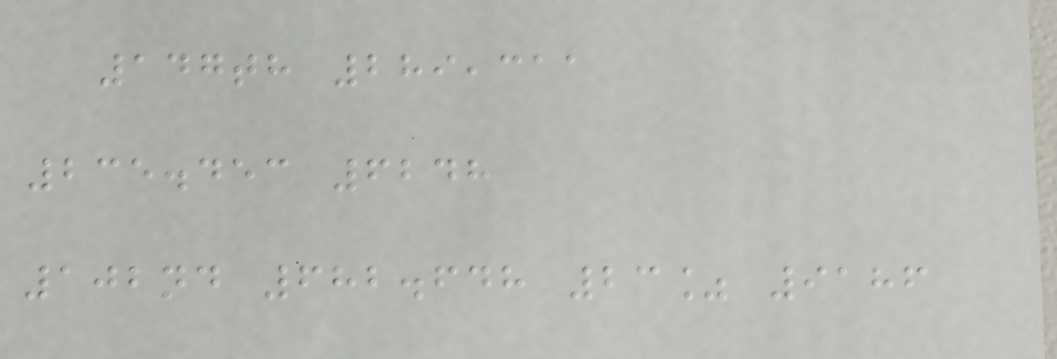147th 289,311
235.453 6248
102nd 682.648 23% 9186
